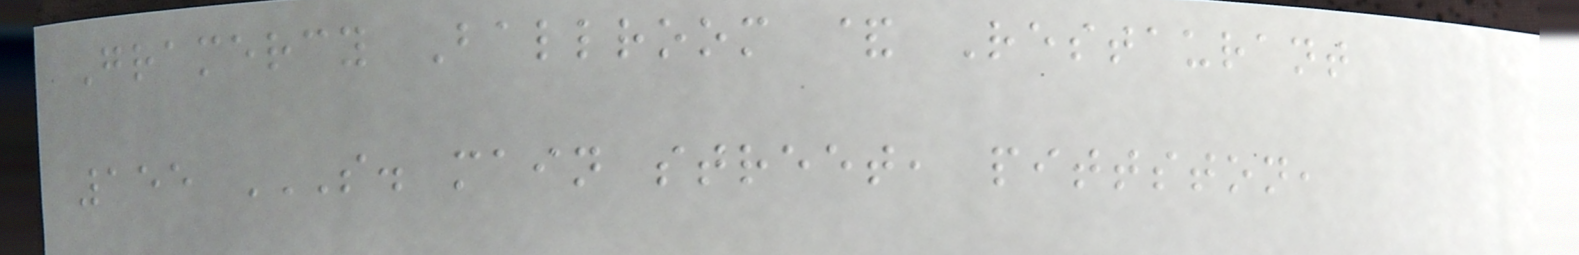Gramercy Ballroom & Restaurant
155 S. MAIN STREET, PITTSTON,
